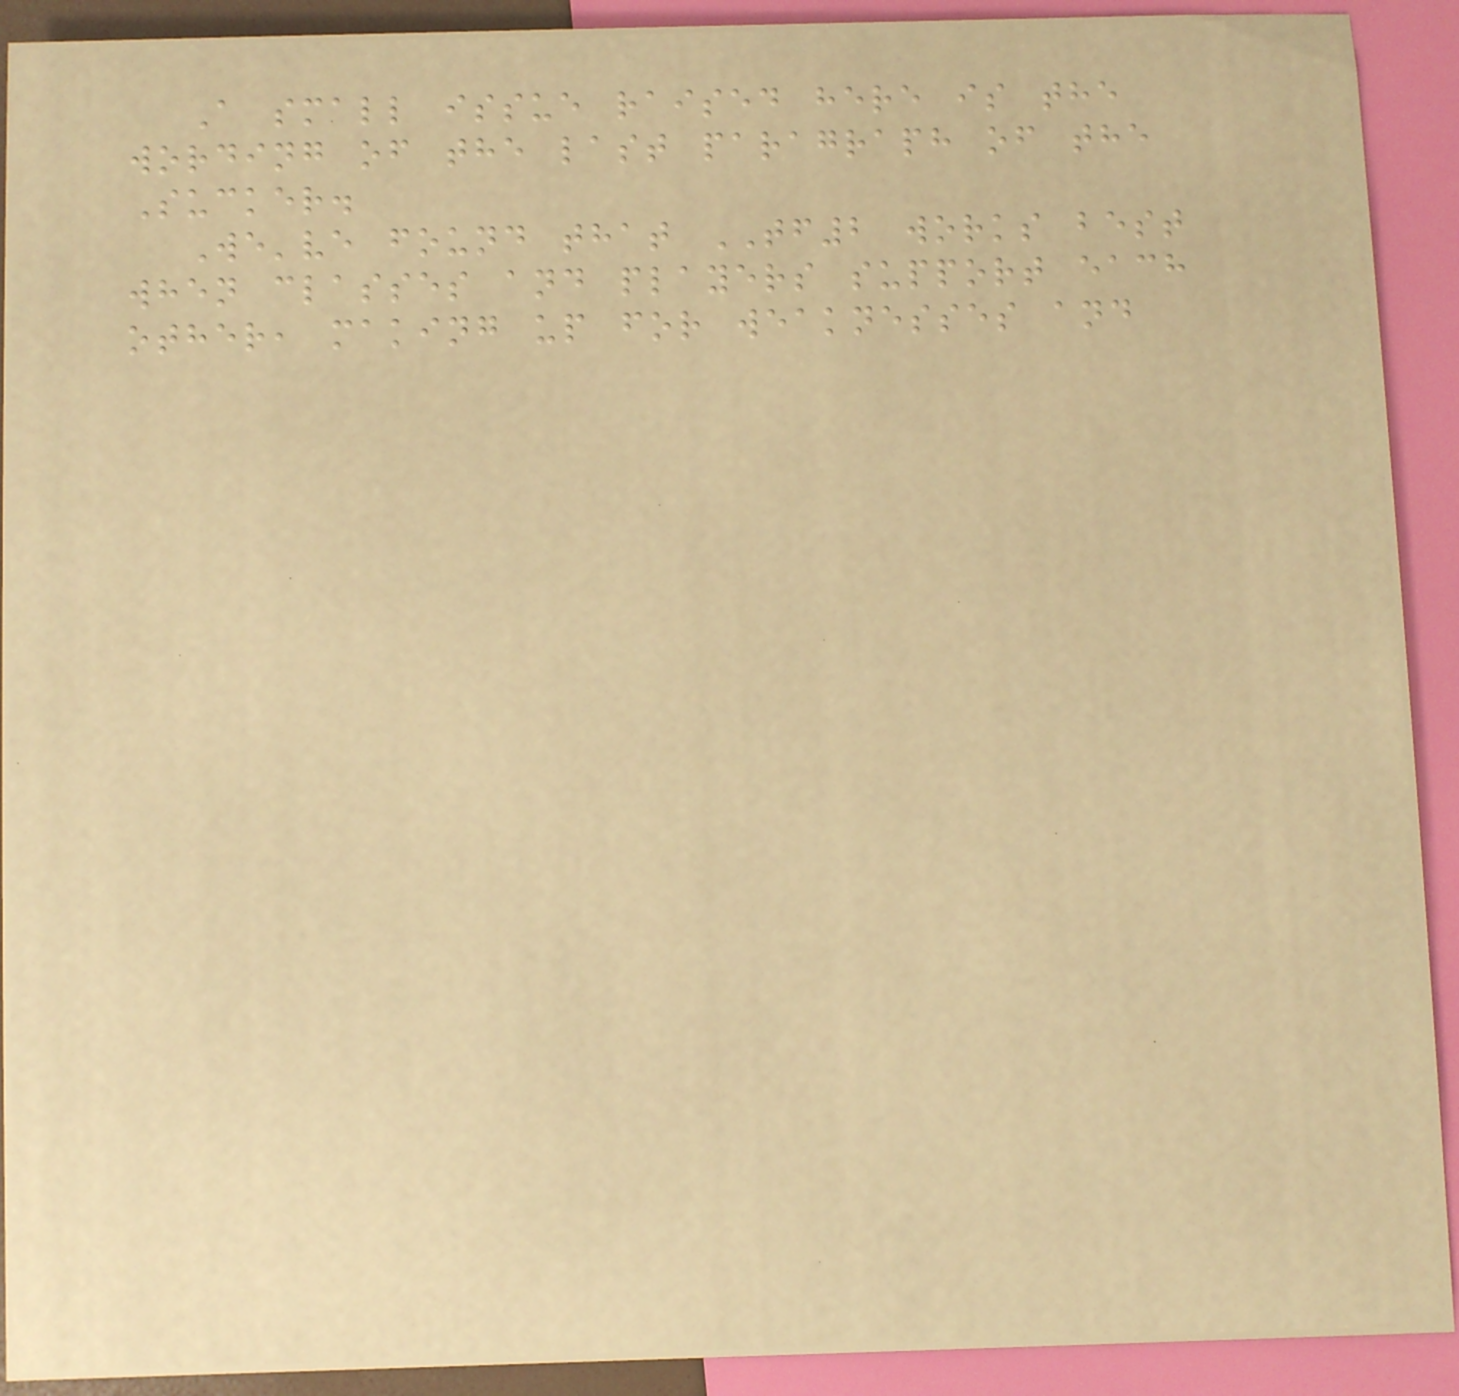A small issue raised here is the
wording of the last paragraph of the
Sucker.
We've found that TF2 works best
when classes and players support each
other, making up for weaknesses and
